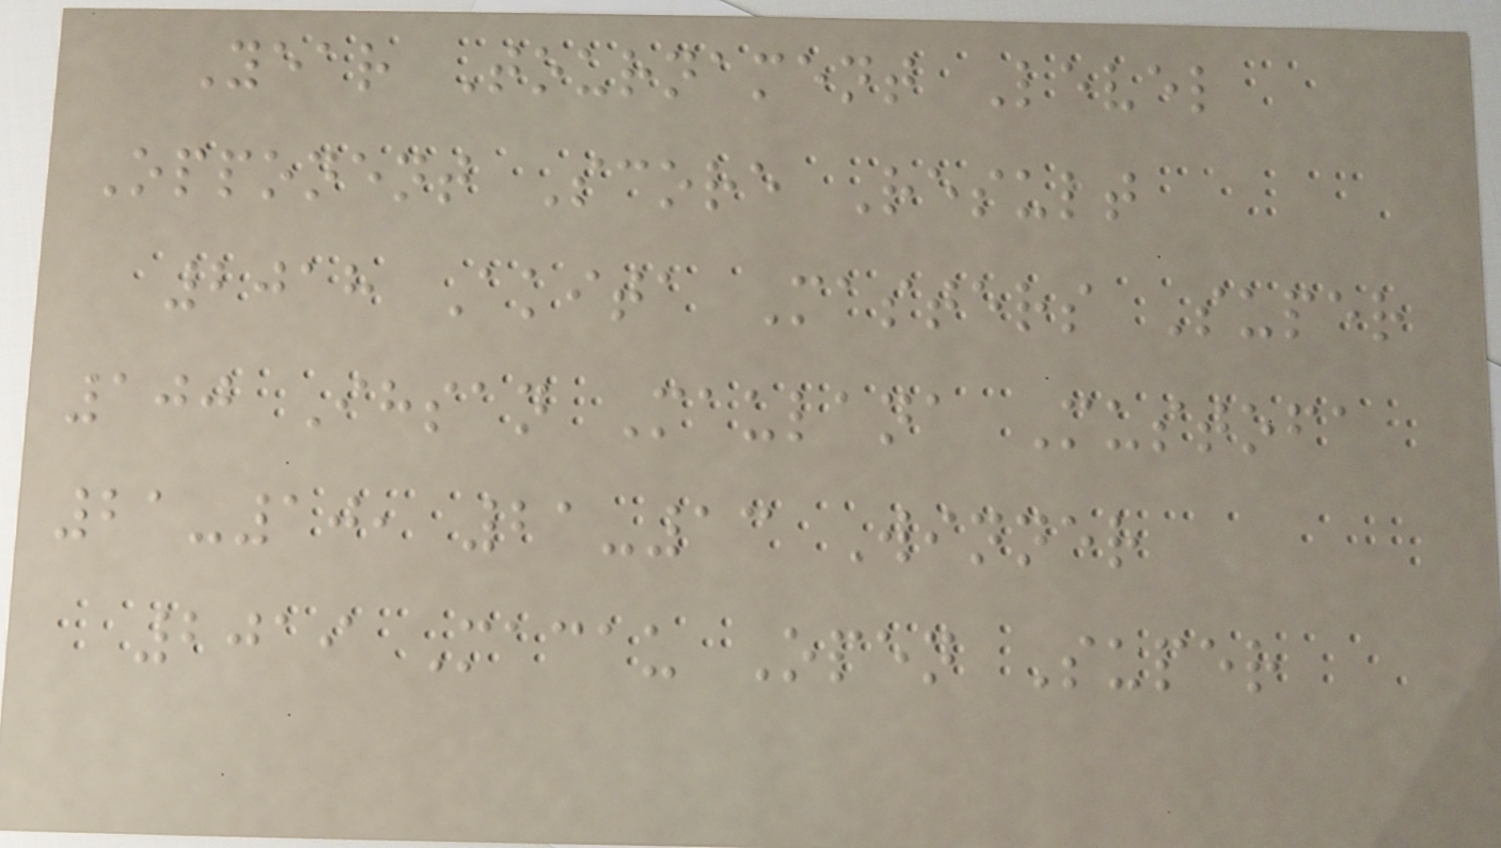Year Tournament Level
Opponent Score Result
2018 Akita Masters Super
100 Ihsan Maulana Mustofa
21-10, 21-13 Winner
2019 Macau Open Super
